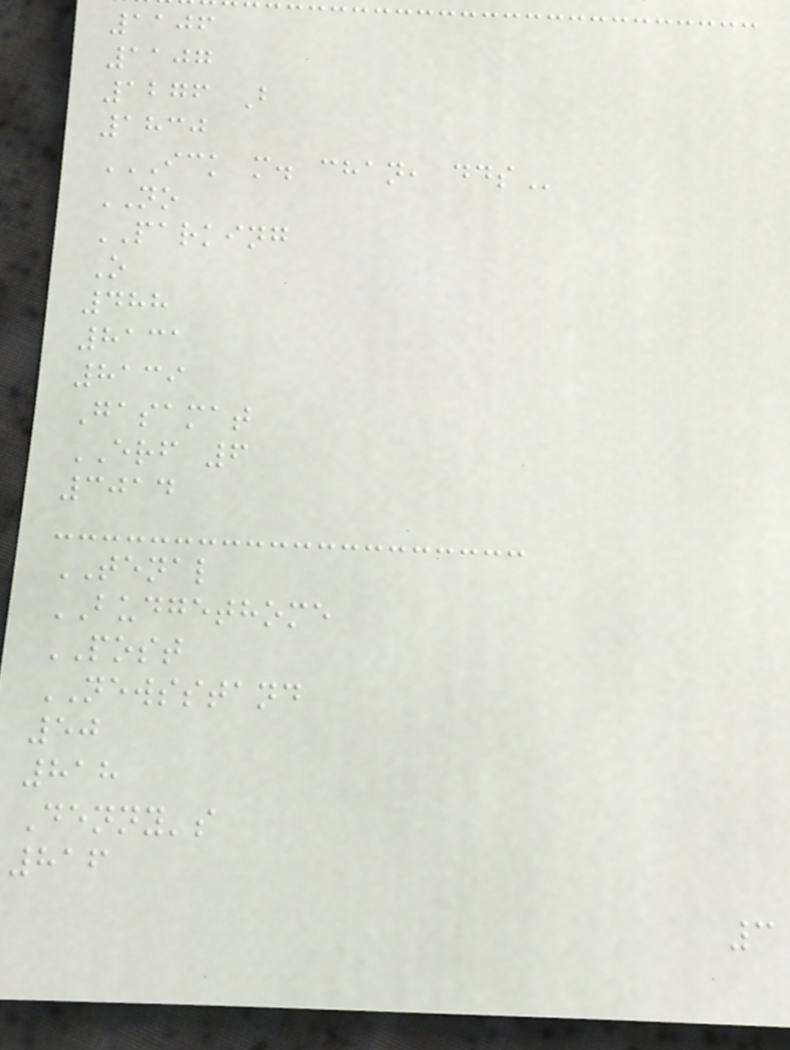1106
1107
1276 B
1830
ICK M. CHAN, DDS
NO
PARKING
O
488
8131
8139
Gasamat
ERF 6
3014
TENAL
BUDGETHOME
POST
NEWSSTAND
50
818
Denny's
816
3
